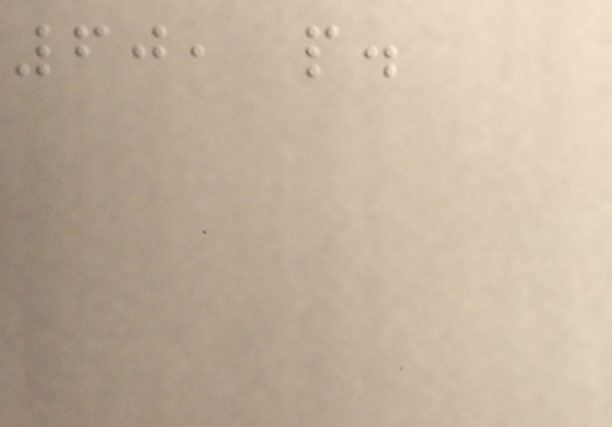60, p.
